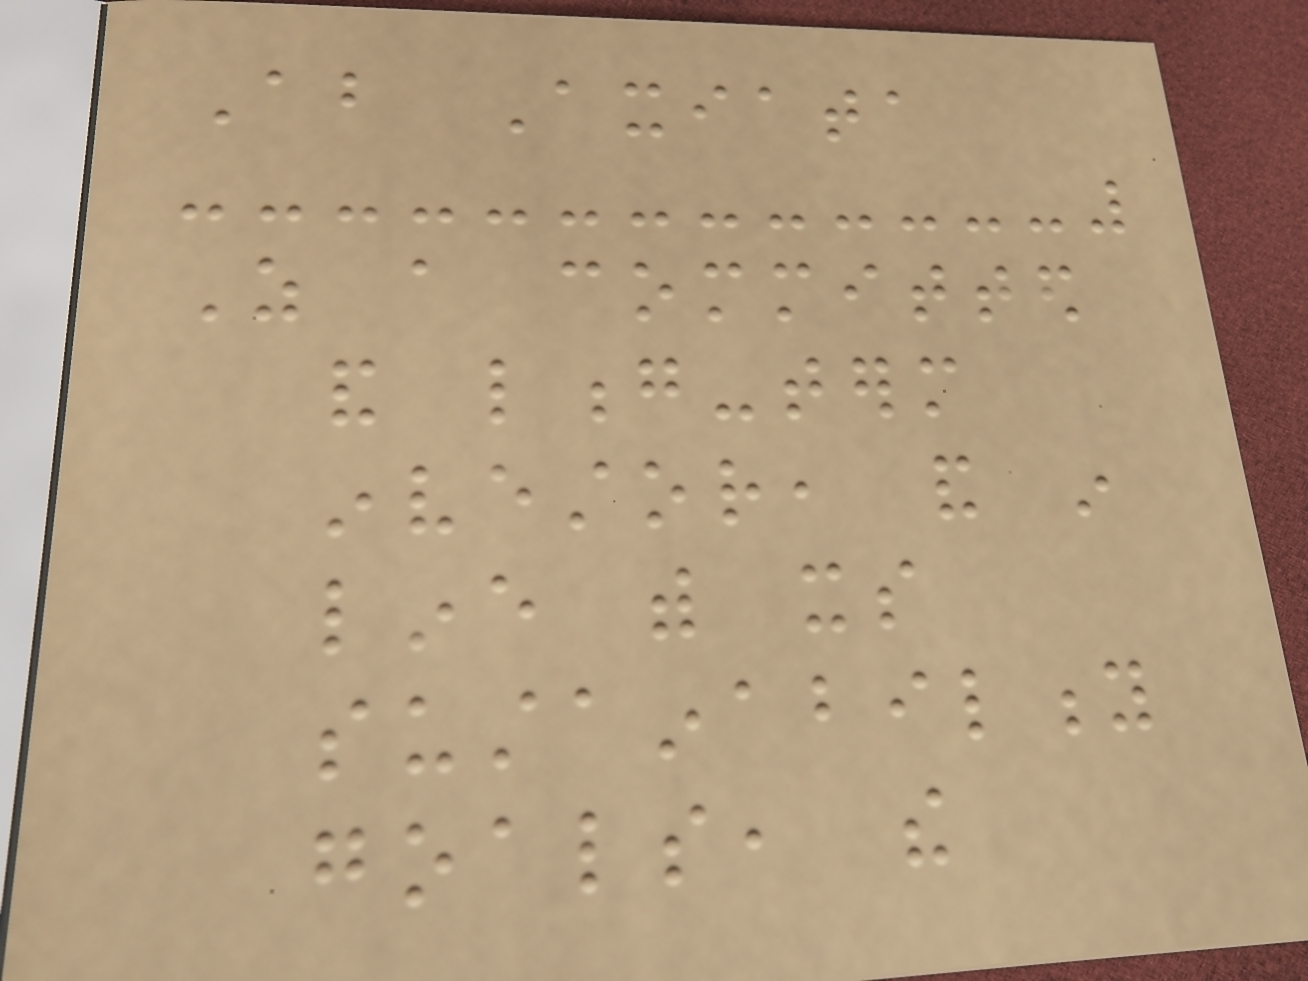About Axiata
As a committed
and long-term
investor, and in
line with its
sustainability
goals, the
